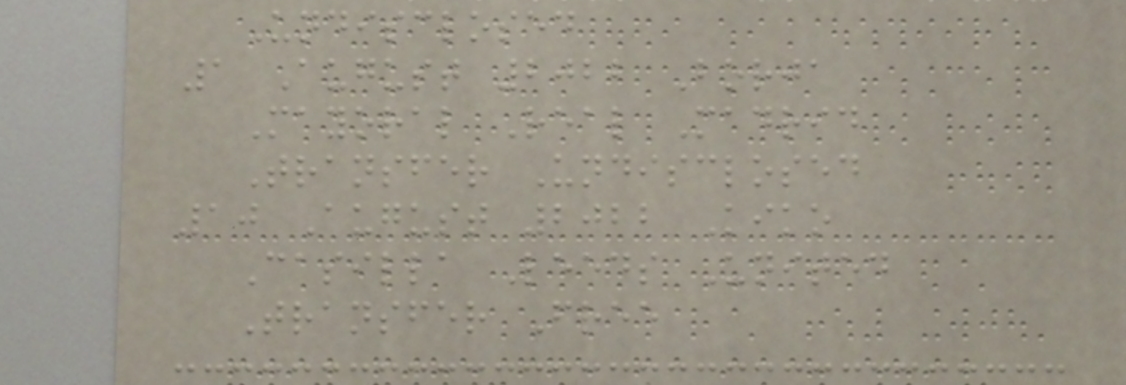Undisclosed
1 August 2022 Borja
Mayoral Real Madrid
Transfer Undisclosed
10 August 2022 Kiko
Casilla Leeds United
Transfer Free
